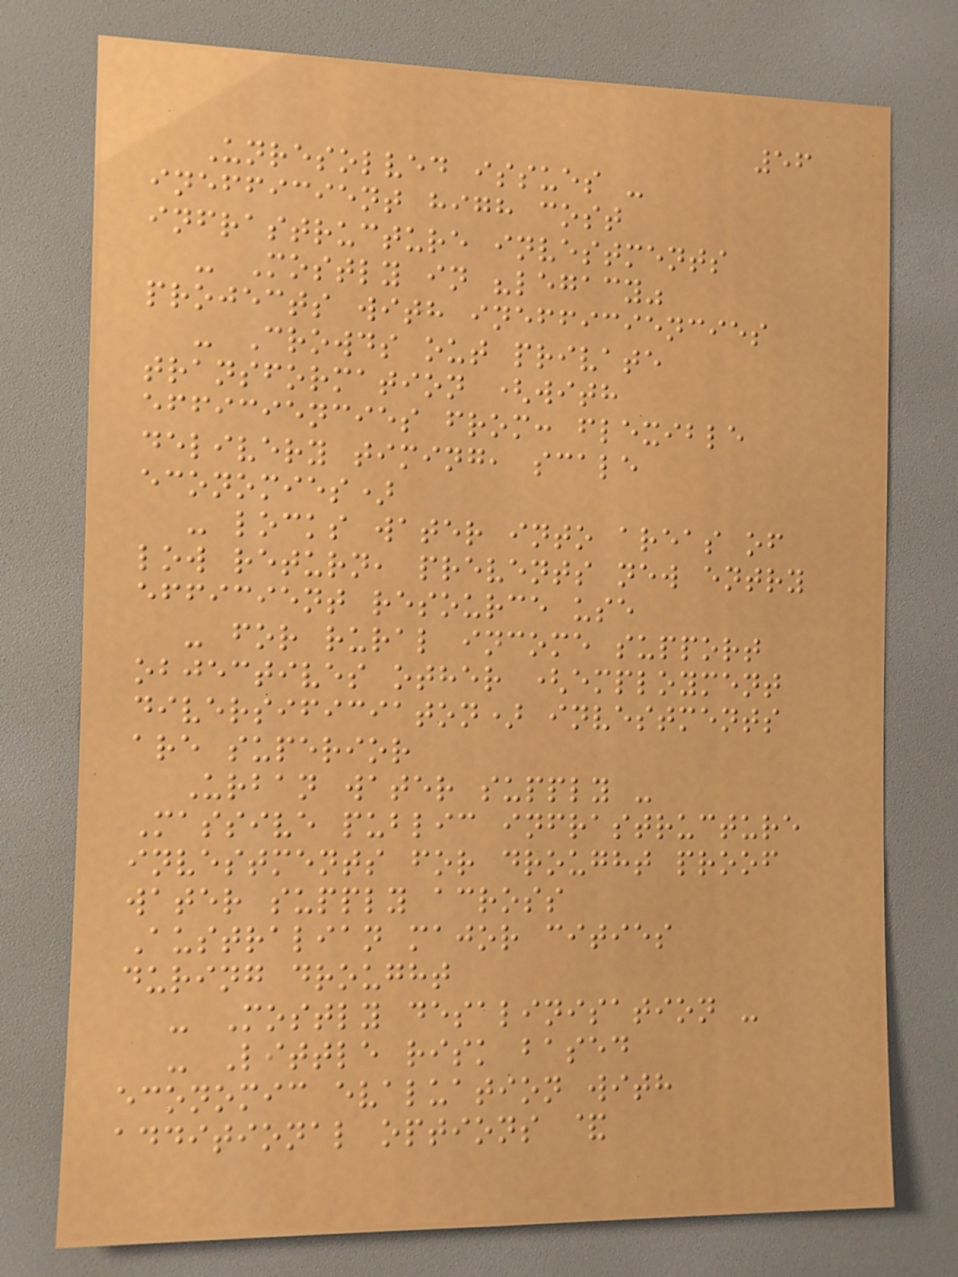56
Unresolved issues -
inefficient high cost
infrastructure investments
- Mostly in "legacy"
projects with inefficiencies
- Crowds out private
transformation (with
efficiencies from: flexible
delivery timing, scale
economies)
- locks water into areas of
low return, prevents new entry
efficient resource use
- for rural income support
objectives other (employment
diversificiaton) investments
are superior
Urban water supply -
Massive public infrastructure
investments for drought proof
water supply across
Australian major cities
during drought
- Mostly desalinisation -
- Little risk based
economic evaluation with
additional options &
